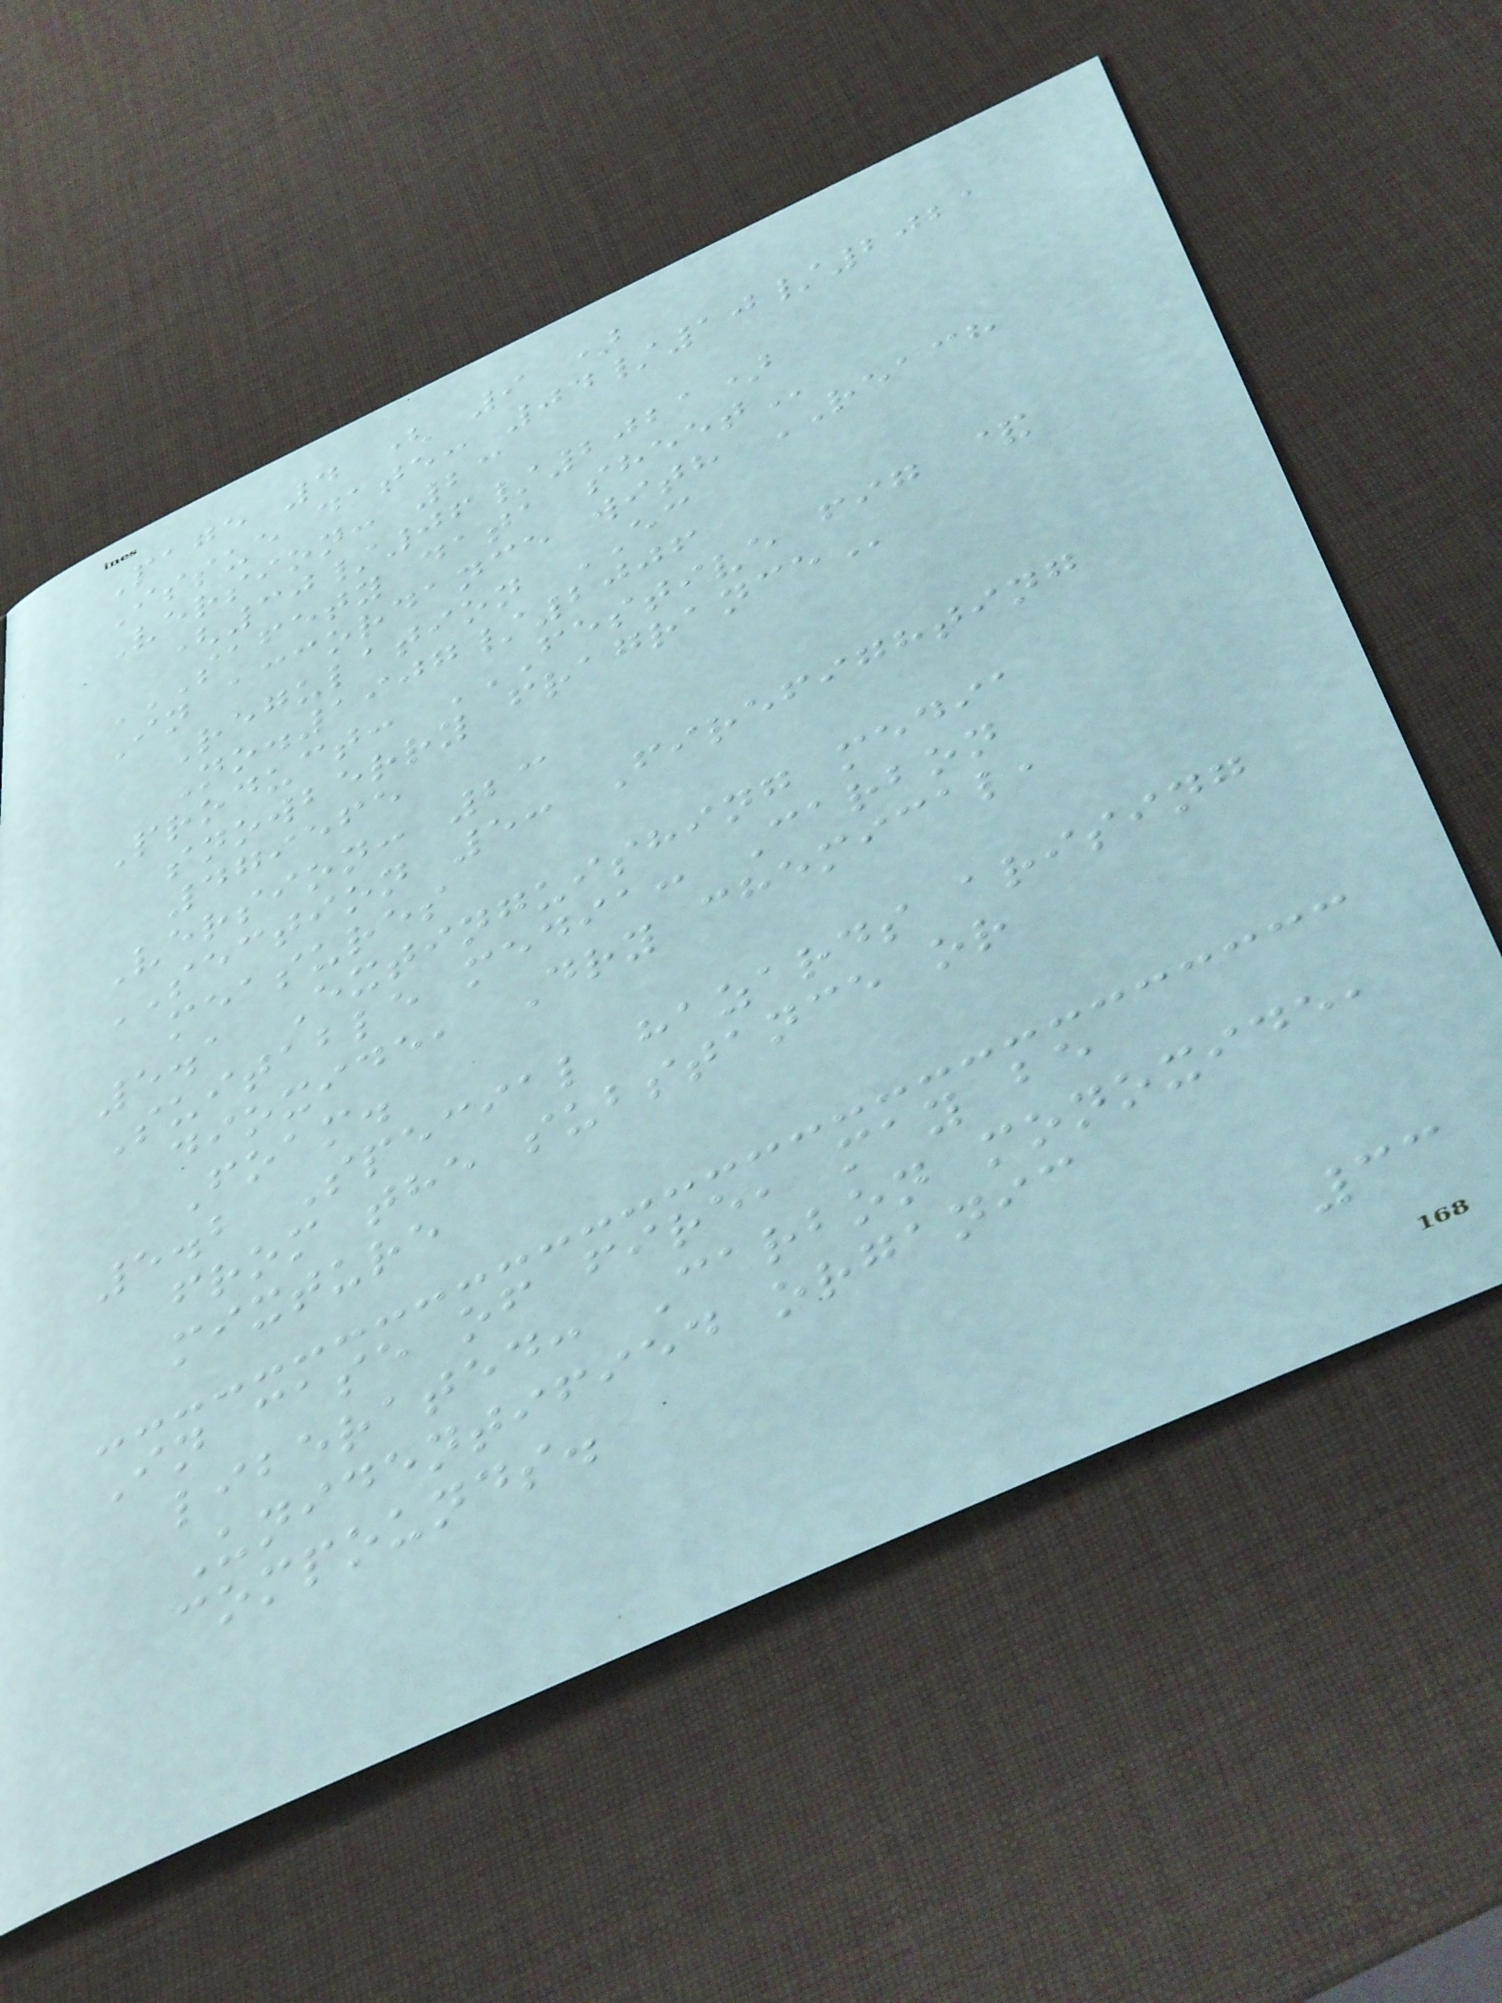Page 4 ( 9 )
Issue date: 04/10/2021
Version: 23
(30/06/2021)
SAFETY DATA SHEET
In accordance with REACH
Regulation EC
No.1907/2006
Product: FESTIVE FIG &
SNOWBERRY FRAGRANCE
479565
Version: 23
SECTION 5: Firefighting
measures
5.1 Extinguishing media
Suitable media: Carbon
dioxide, Dry chemical,
Foam.
5.2 Special hazards arising
from the substance or
mixture
In case of fire, may be
liberated: Carbon monoxide,
Unidentified organic
compounds.
33
